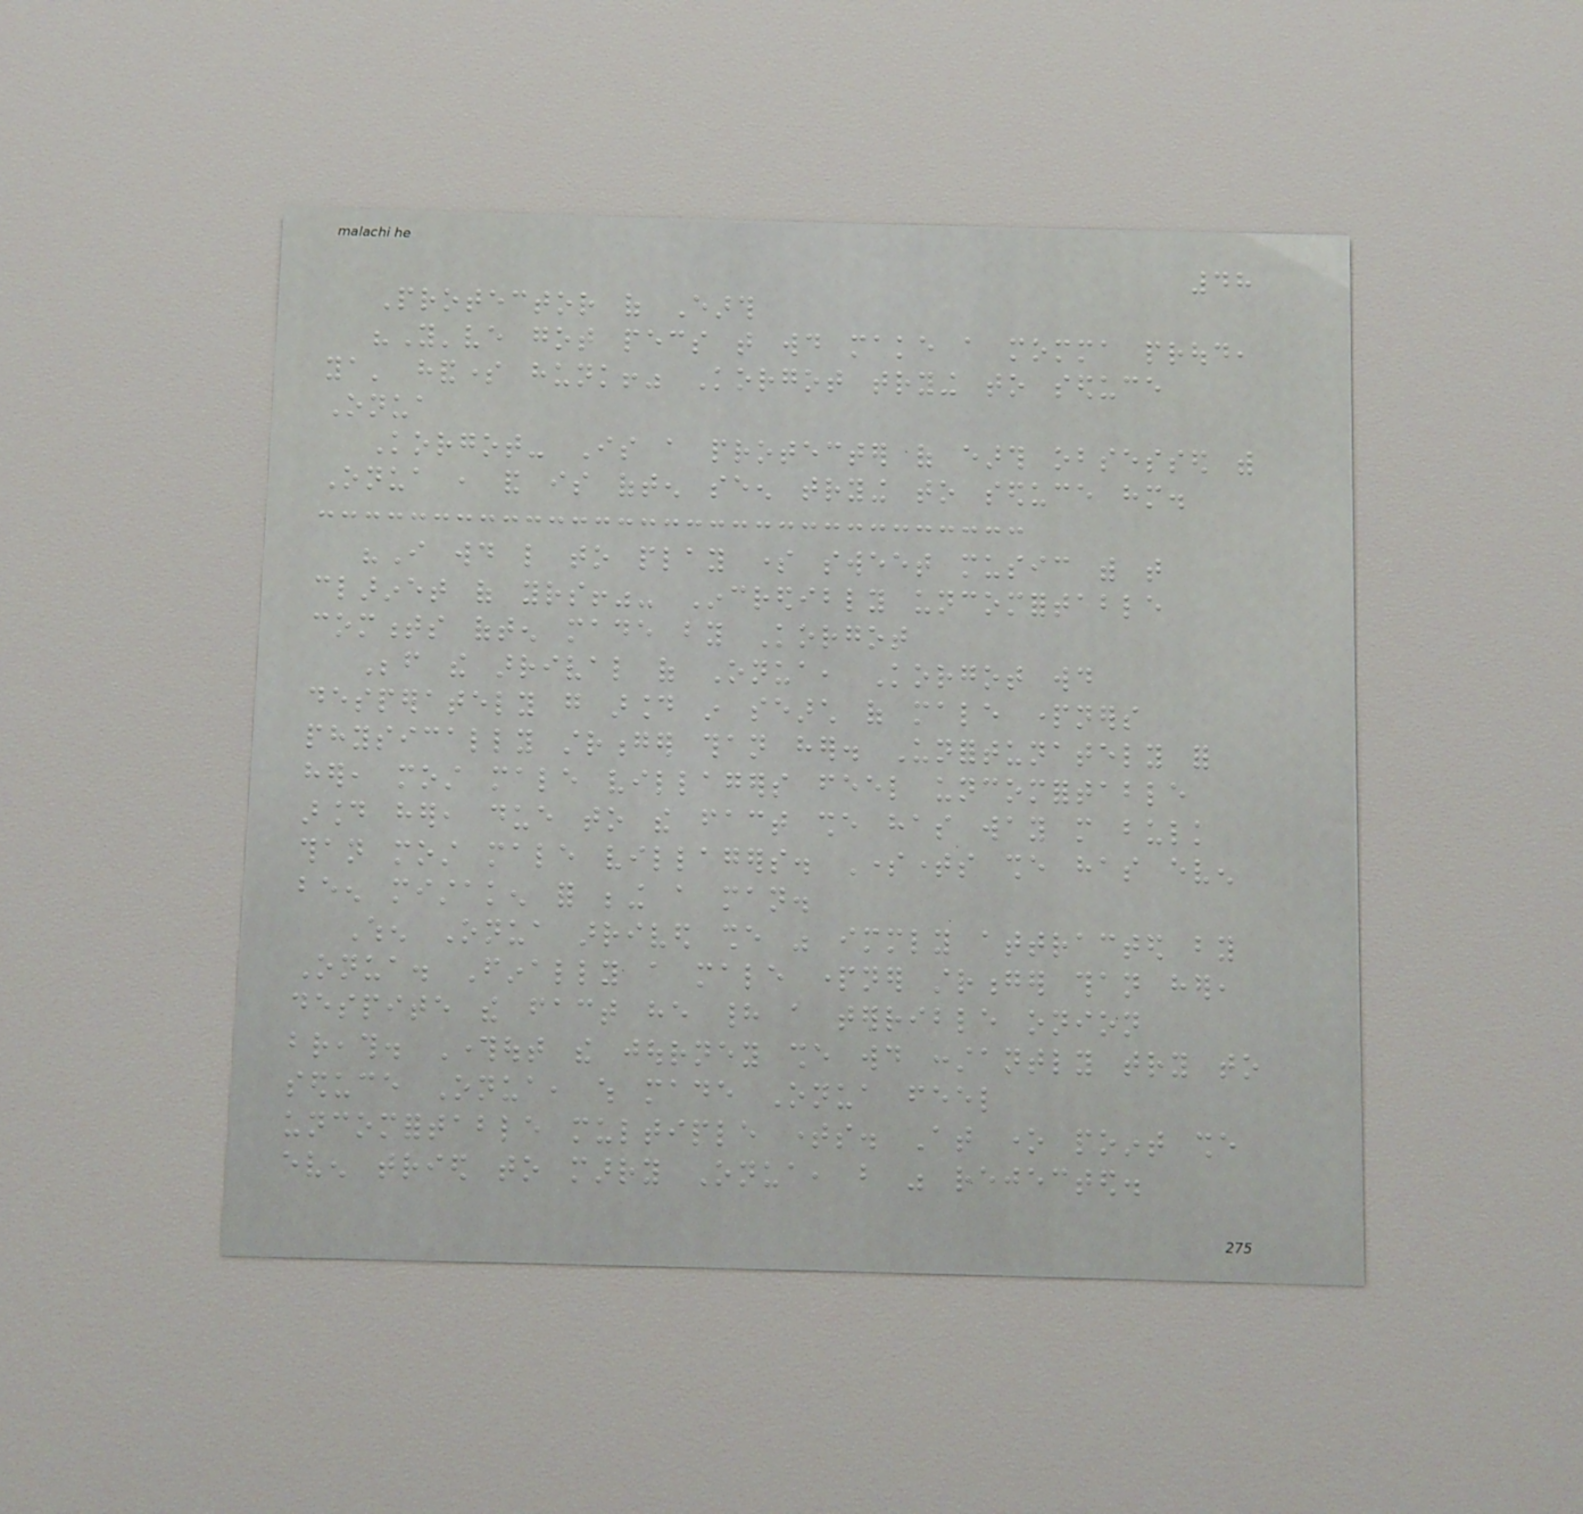48
Protector of Earth
"You've got pecs that would make a momma proud,
ya' handsome hunk!" Korgot trying to seduce
Onua
Korgot- Is a protecter of earth obsessed with
Onua , and is often seen trying to seduce him.
"I would like to play some sweet music with that
clarinet of yours!"- Incredibly uncomfortable
comments often made by Korgot
Before the arrival of Onua, Korgot would
desperately go around in search of male partners
physically stronger than her. Unfortunately for
her, most male villagers feel uncomfortable
around her, due to the fact she has way more bulk
than most male villagers. Sometimes she has even
been mistaken for being a man.
When Onua arrived she was immediately attracted by
Onua. Finally a male partner stronger than her,
despite the fact he had a terrible onion
breath. Throughout the journey she would constantly try to
seduce Onua, which made Onua feel
uncomfortable multiple times. At one point she
even tried to marry Onua, but was rejected.
